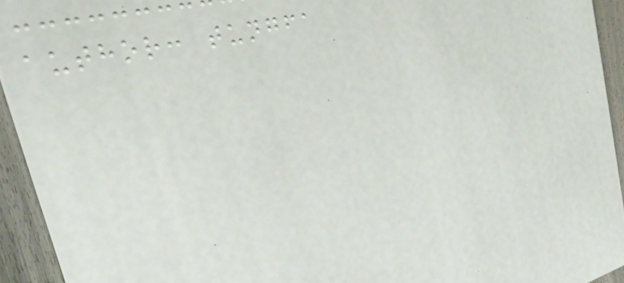author: tungfa
